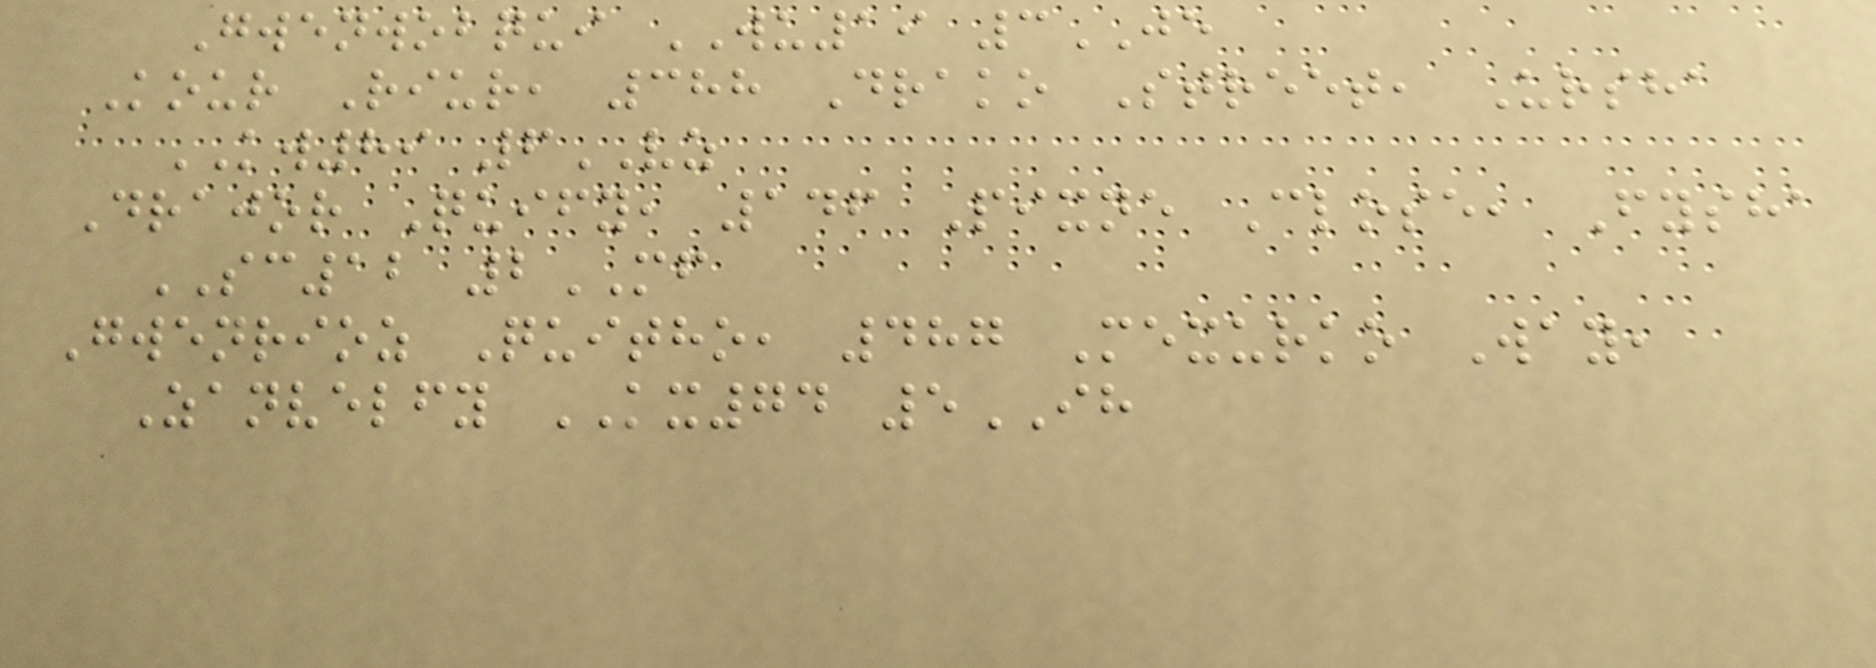Gwenwobqui WU19 3JE
Kour Riur, 388 Drako Street, Ursha
KW89 6VZ
Drajor Quify, 146 Pixne Close, Fysha
SC12 2MF
Gwenrioz Quitho, 487 Mexurko Way,
Zanvelfy KX74 5IH
